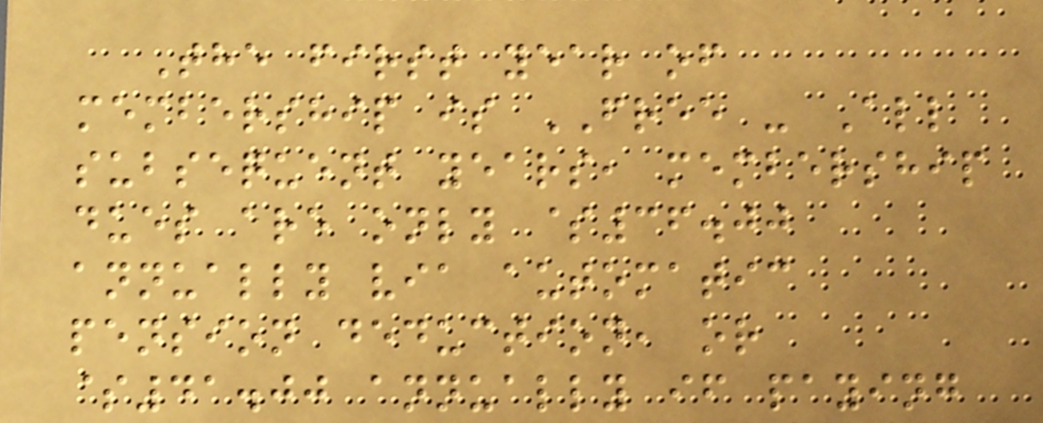The first year of
membership is FREE - All
subsequent years, membership
dues are only $36.00
annually via automatic
pension deduction, or
$41.00 annually if paying
